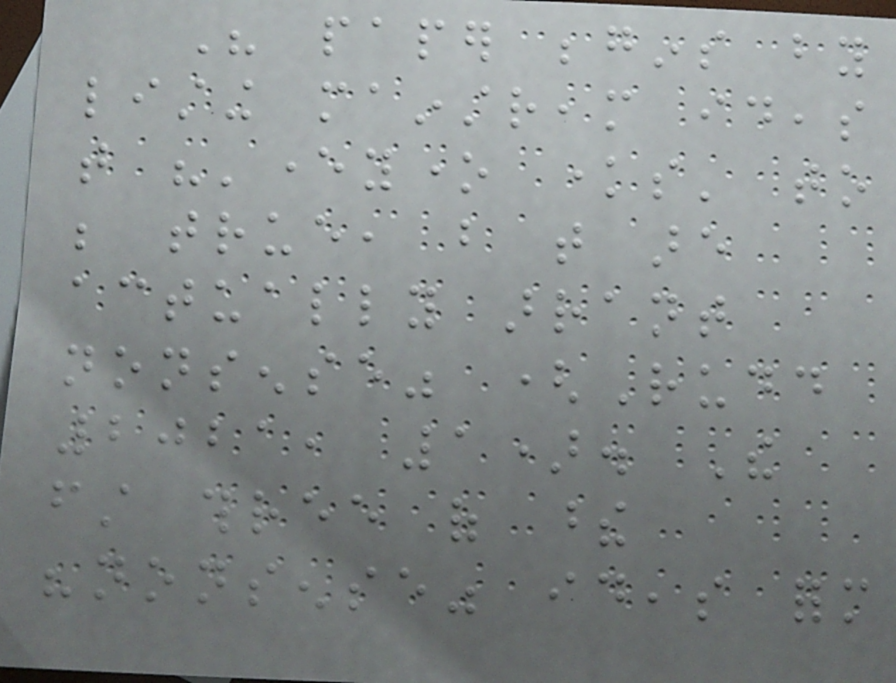His paper begins by
listing mainstream ideas
that "'everyone knows' to
be true, but that are
actually arrant
nonsense" (Rudd
2021, 1). The
first three of these
"nonsense" ideas form
